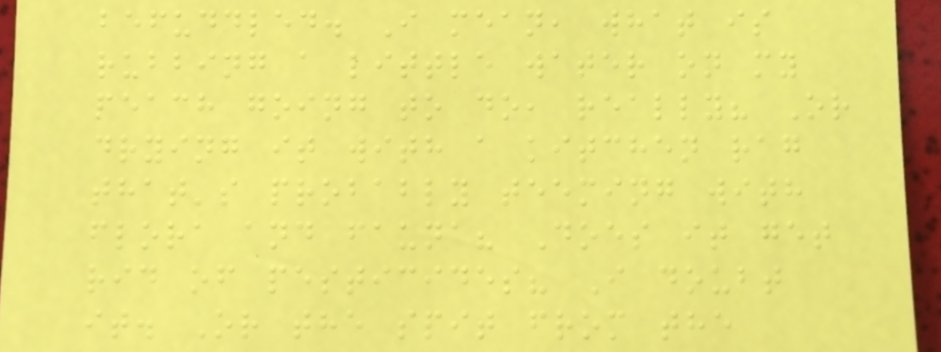befuddled. I mean, what is
rubbing a little water on my
peach going to do, really? Or
drying it with a kitchen rag
that's probably teeming with
flora and fauna? Does it get
rid of pesticides? I doubt
it. Or the spit from the
